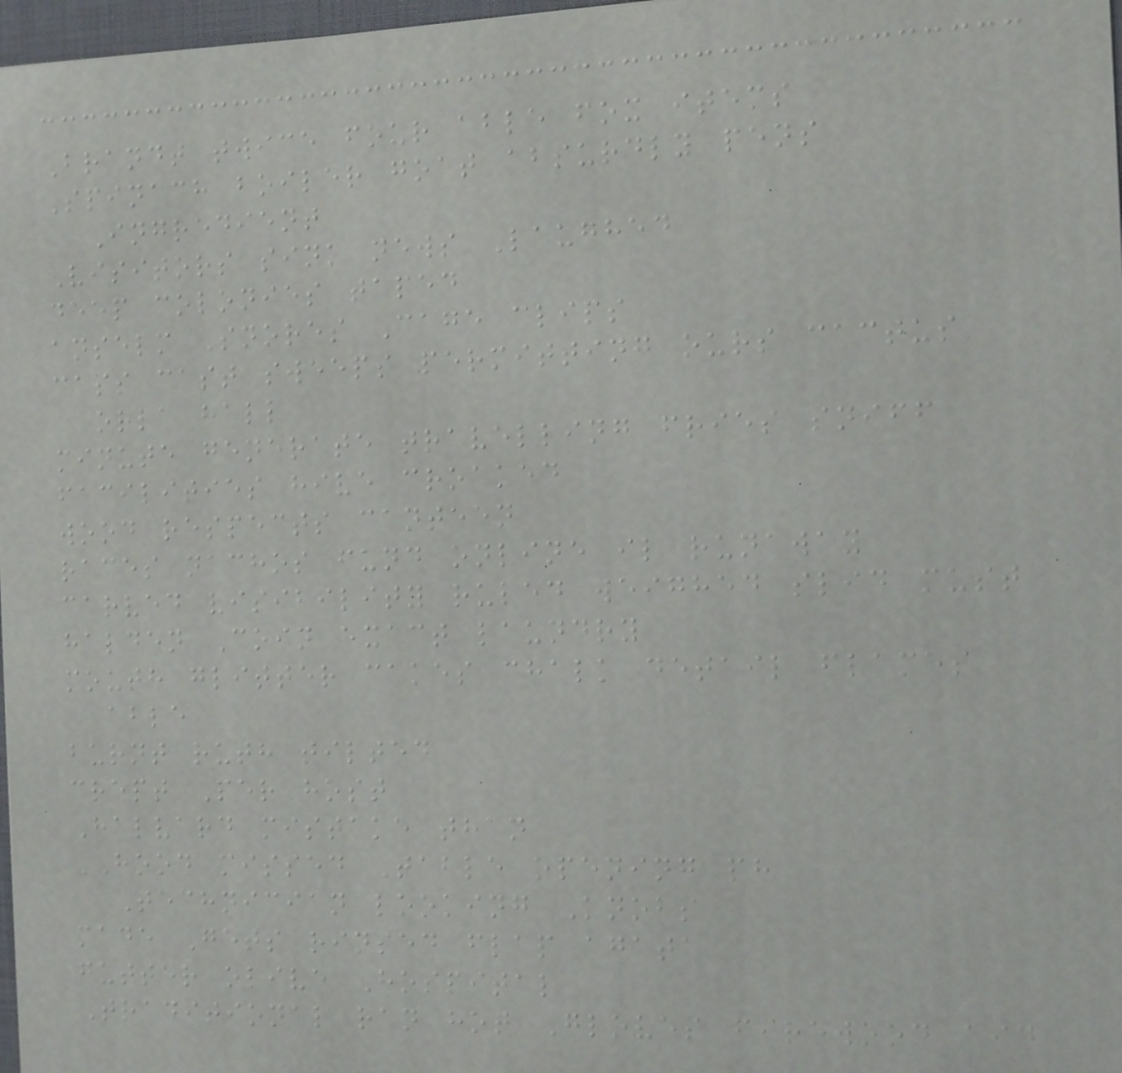Brandt twice four able fox items
Spinach boiler goat absurdly pens
Ingredient
Visitors sink news Laughed
deep colonies taped
anselm Snores Cage clips
cass cast sweeps permitting ours cactus
orla hall
minute generate travelling fries sniff
facilities hive croaked
wood respects canteen
races nachos fund online il runaway
carved visibility ruled weighed slid must
halden Coin exact laundry
mouth glitter cakes chalk detail flames
able
burnt ruth tilted
crept Per host
Halvard mistake than
HOOD missed Table opening ph
Technician looking Knobs
made Gets rinsed flap agata
gutter olive Hospital
Traditional ran hot Gloves firewood aid
